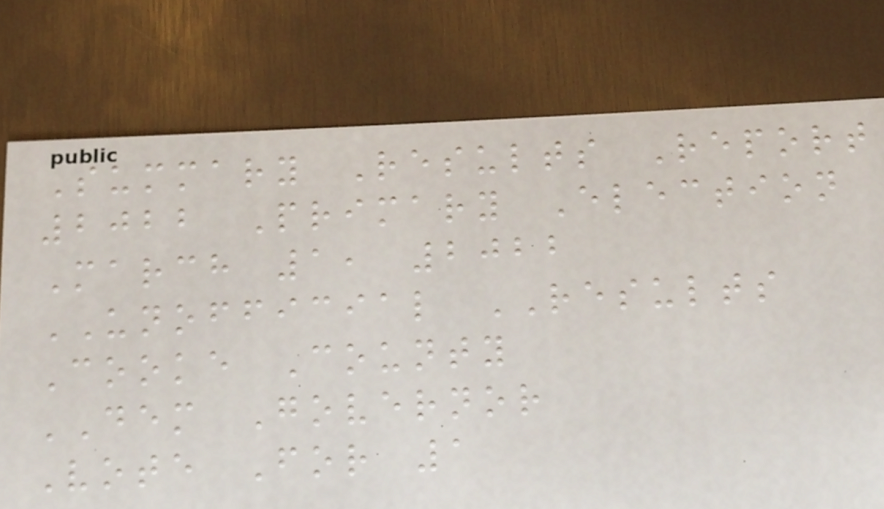Summary Results Report
2022 Primary Election
March 1, 2022
UNOFFICIAL RESULTS
Cooke County
DEM Governor
Vote For 1
